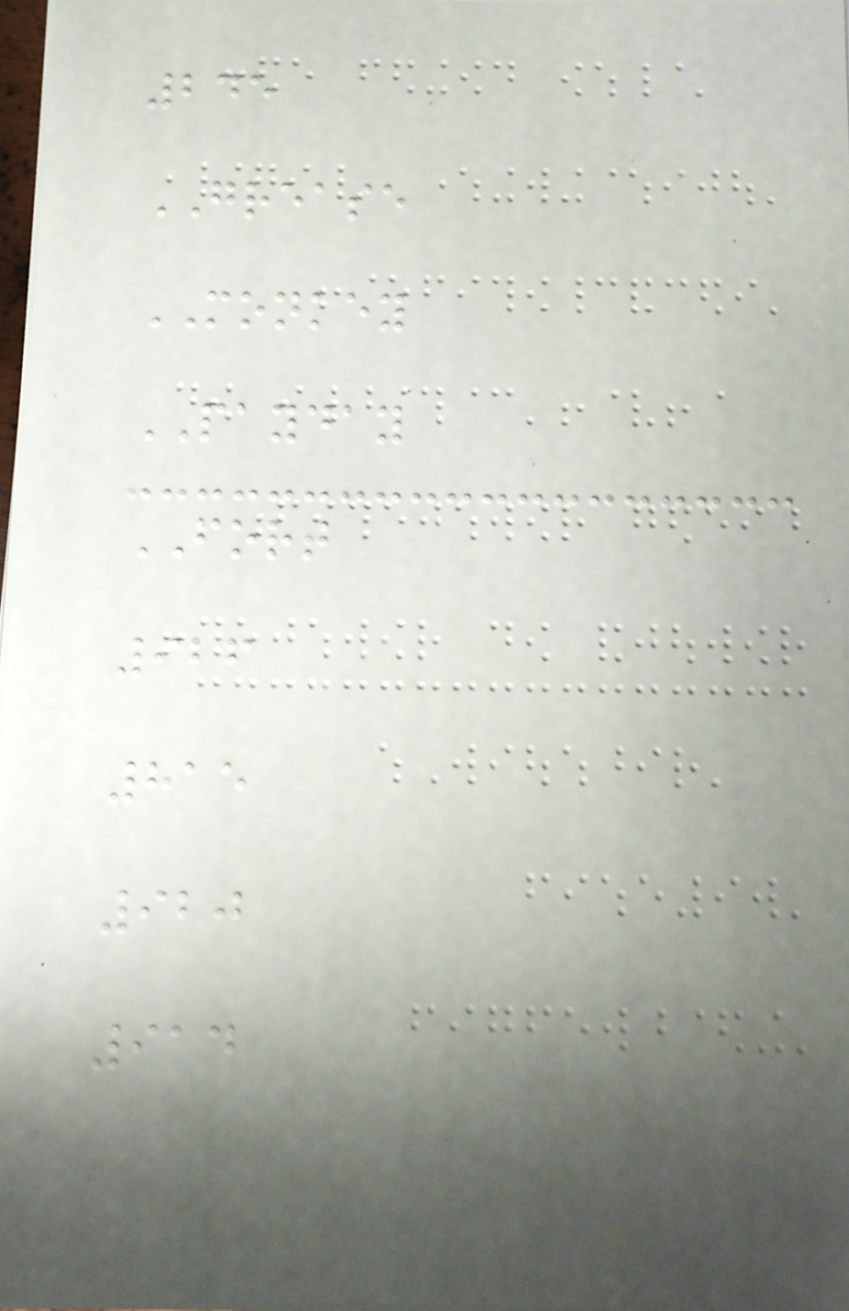245
GREASE
MONKEY
PAYDAY
FORT
926
815
920
914
